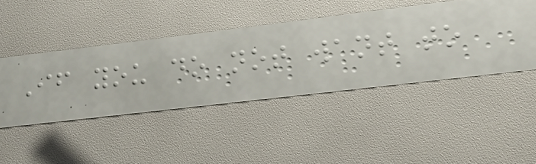If you do not want to
